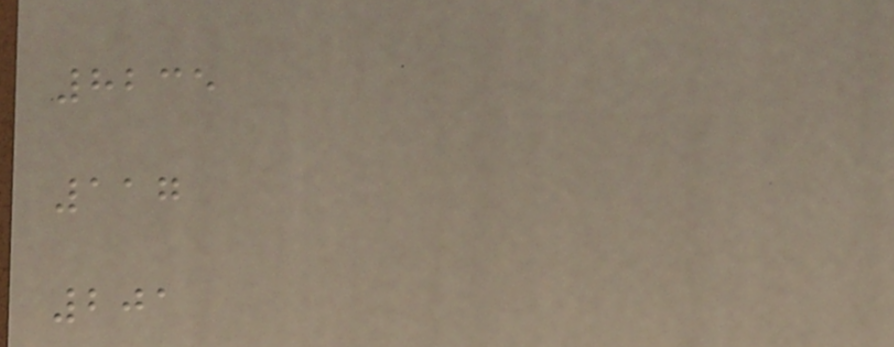8235
117
201
